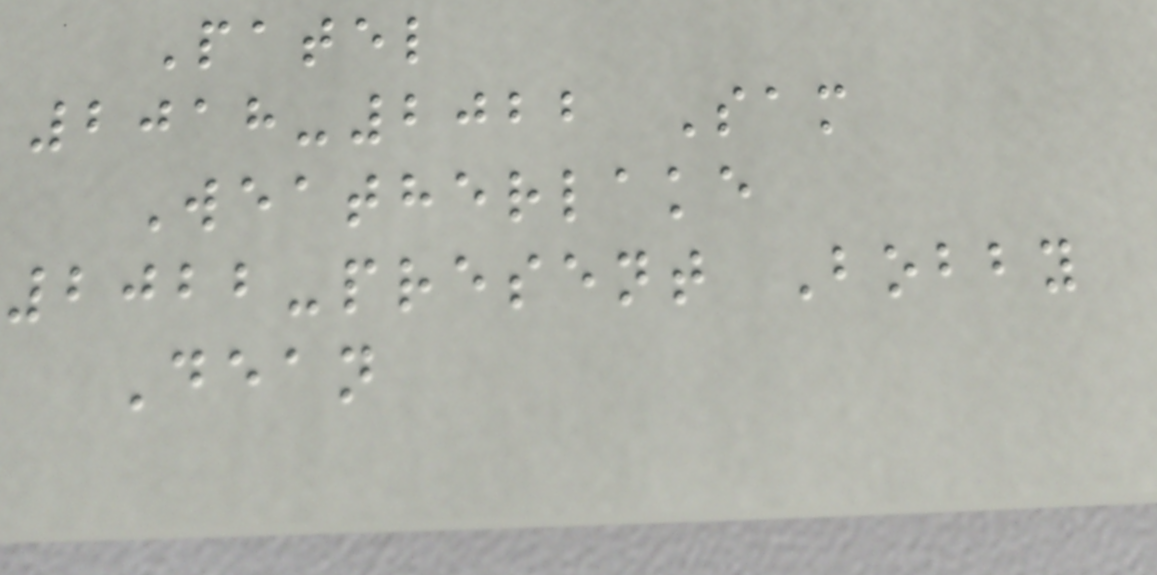Patel
2018-2022 Sam
Weatherlake
2022-present Bobby
Dean
